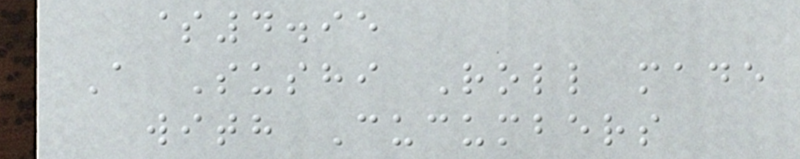$4.95
A Sushi Roll made
with Cucumbers
